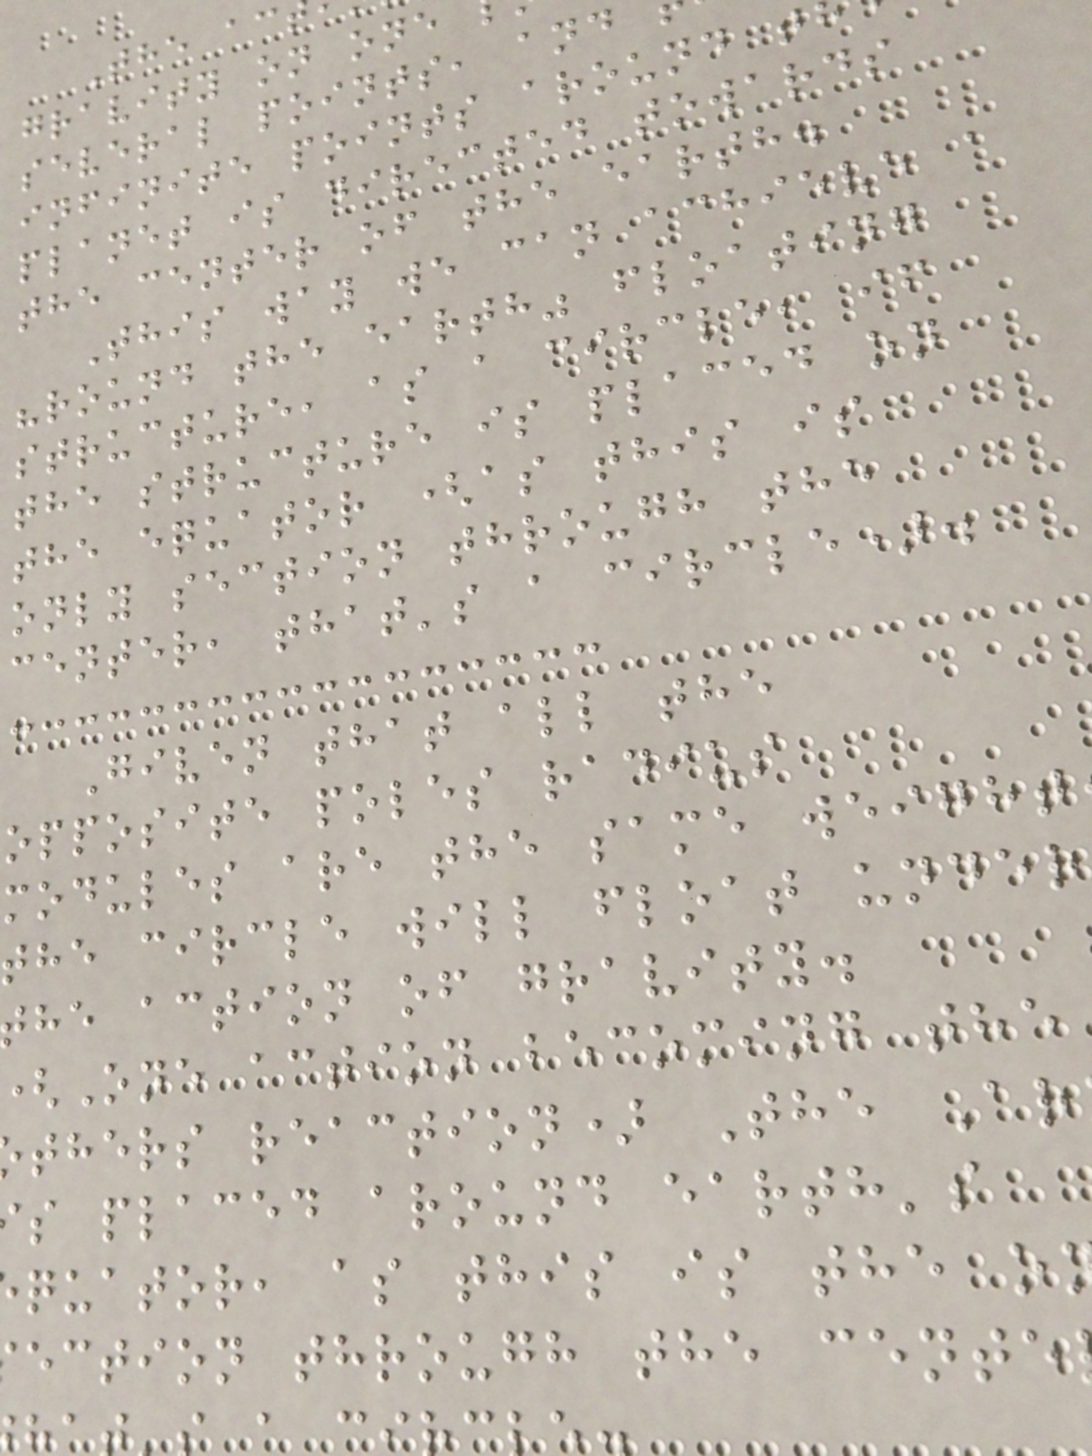The ac
gravity on one
several points, and
infinite points around t
planet is directed towards
the center of the earth.
This way we can achieve a
"round the earth" floating
structure, as a circle, if
the structure is placed on
the equator (as this is
only section through the
center, that's a circle).
Given that all the
opposite poles radius
modules are the same weight
the circle will float under
he action of gravity.
One action becoming the
thers reaction) The Ar
s placed around earth's
quator, as this is the o
ection through the cente
